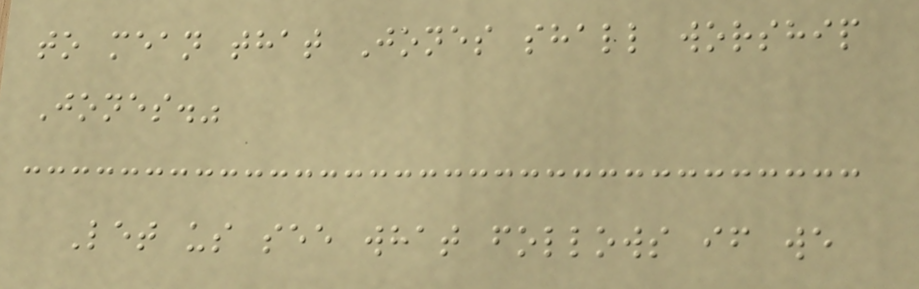to mean that Jones shall worship
Jones."
Let us see what follows if we
